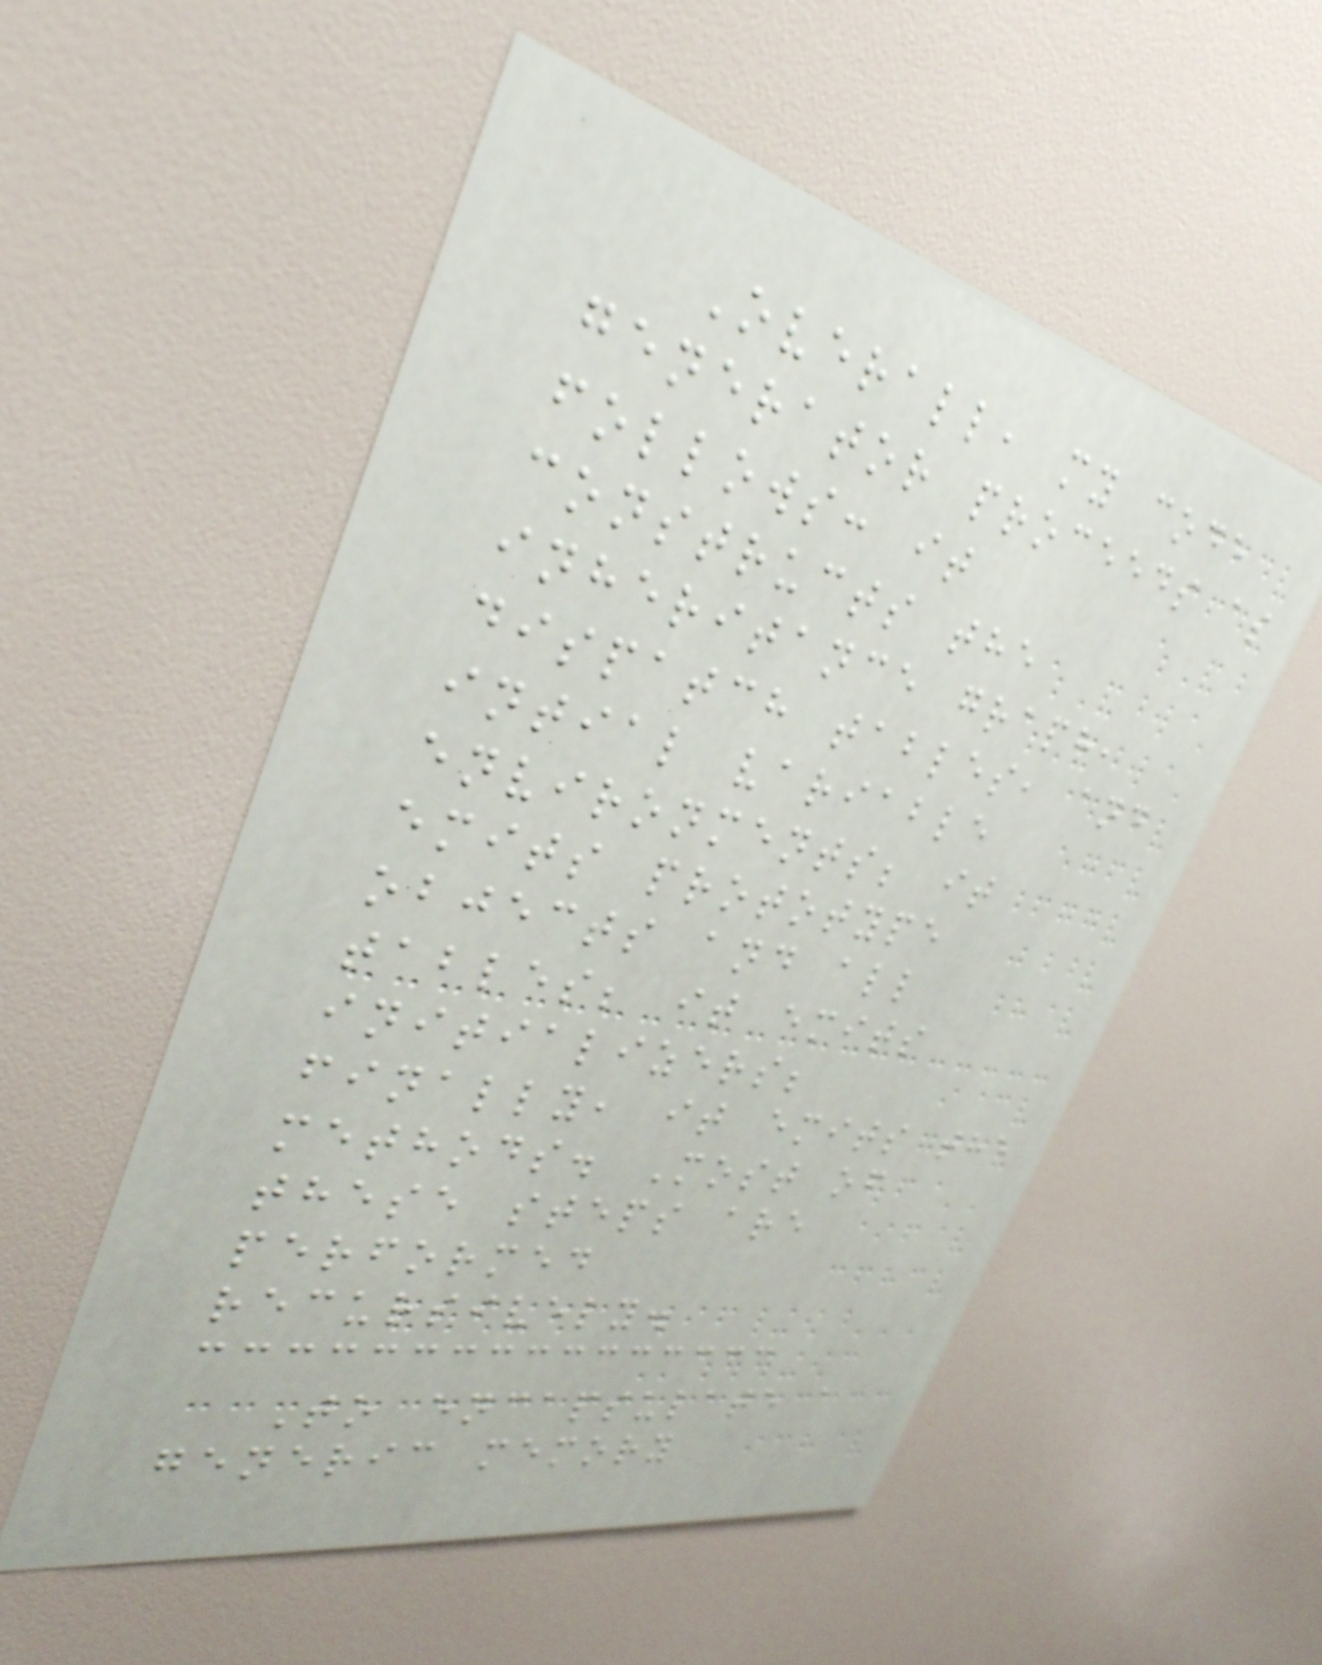Overall, my code
generator proceeds as
follows: it
constructs the
inheritance graph,
dispatch tables, and
intial variable
environments; it
emits prototype
objects and all
tables; it emits
initializers;
finally, it emits the
methods. Most of
these steps are
performed
recursively.
To encapsulate a
generic memory
